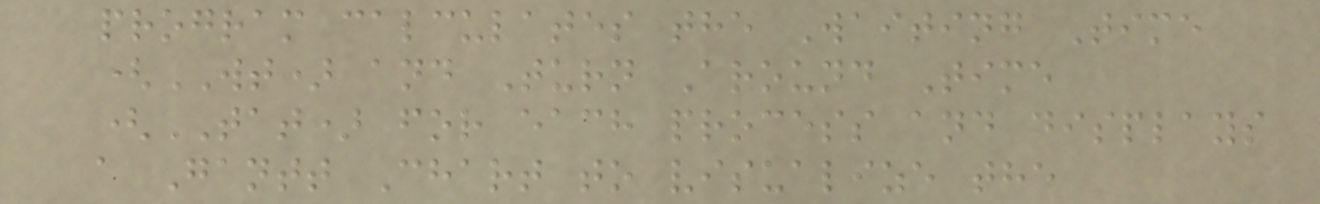program calculates the Waiting Time
(WT) and Turn Around Time
(TAT) for each process and displays
a Gantt Chart to visualize the
